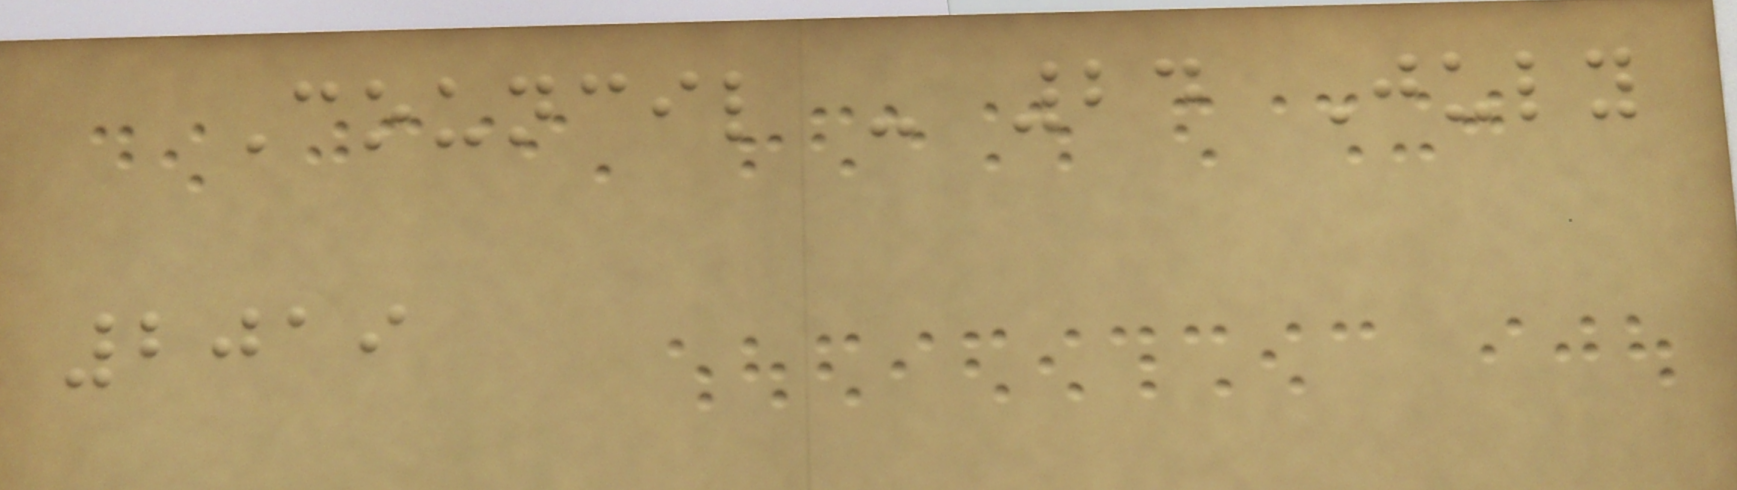Council - 24 July
2019
